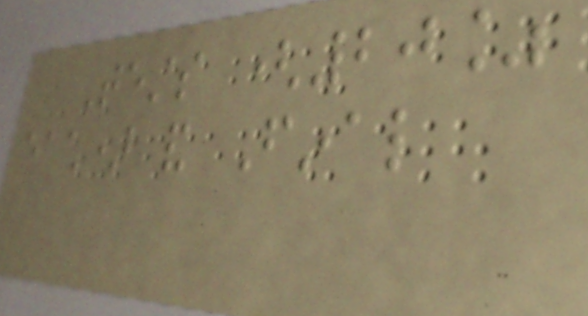Tests (20%
each) and Final
